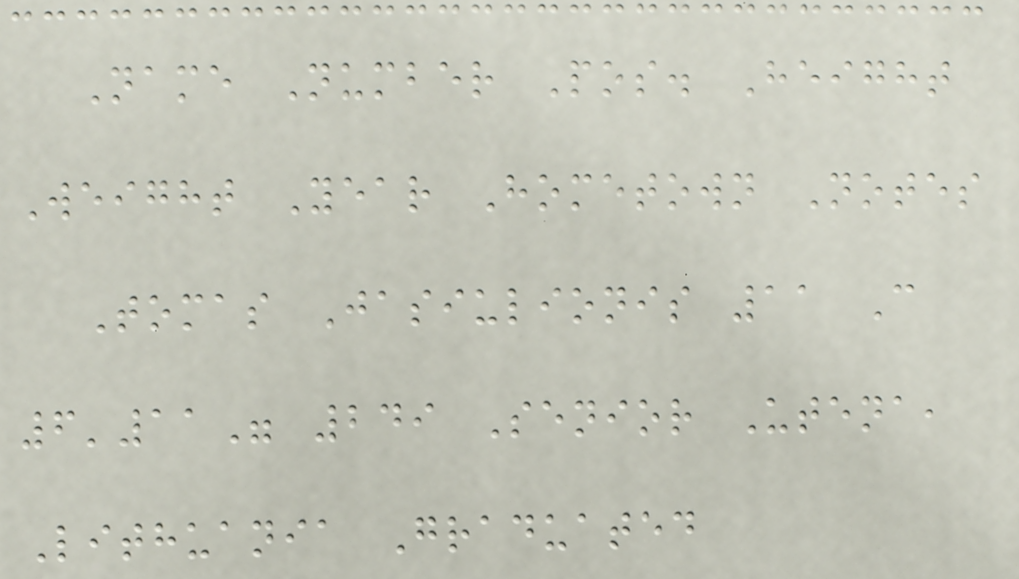Name Number Pos. Height
Weight Year Hometown Notes
Tomas Jasiulionis 11 C
6'11" 249 Senior Utena,
Lithuania Graduated
